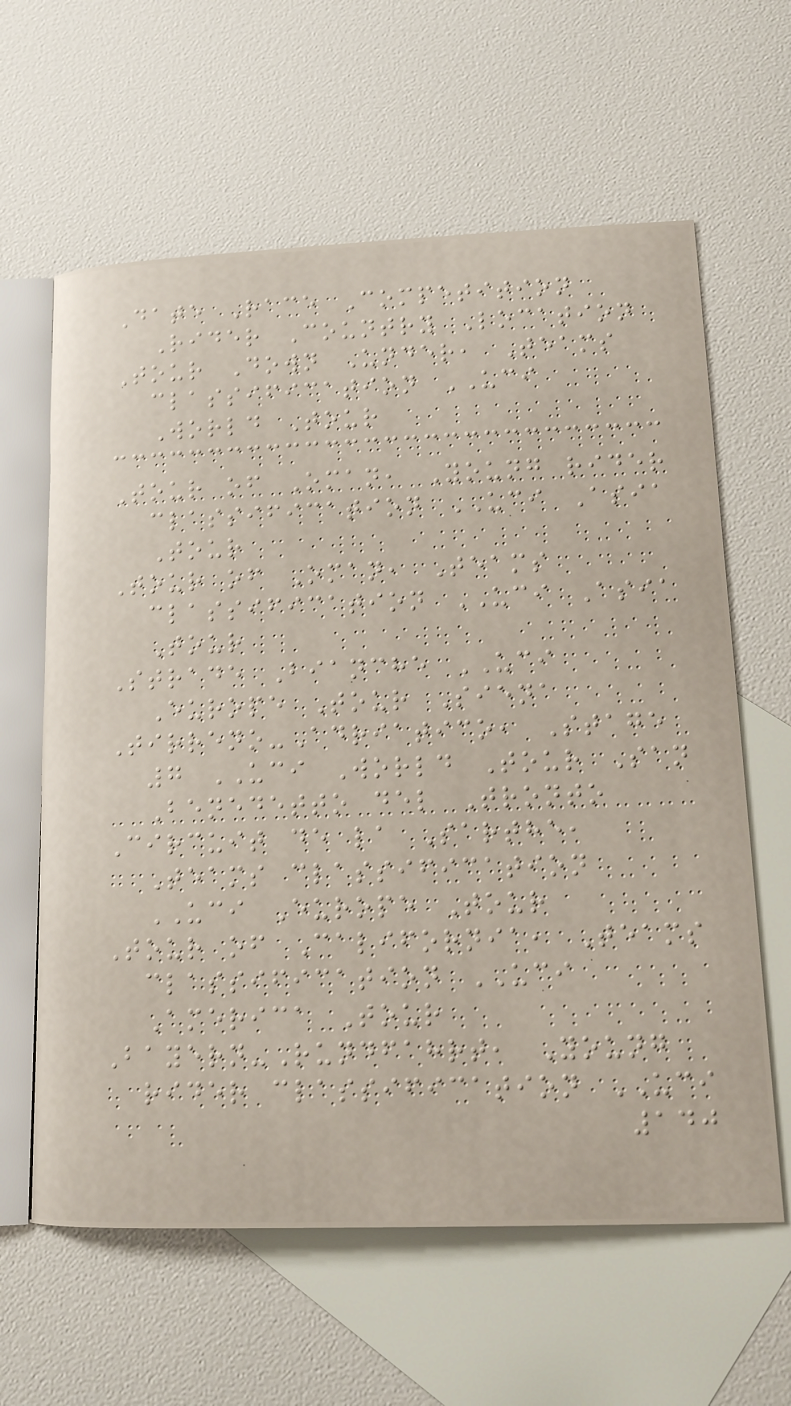Date Race Competition
Rider Country Location
Tour Down Under, Teams
classification UCI
World Tour
Tour of Oman, Young rider
classification UCI Asia
Tour
Tour of Oman, Teams
classification UCI Asia
Tour
Strade Bianche UCI
Europe Tour Siena
Tirreno-Adriatico, Stage
7 UCI World Tour San
Benedetto del Tronto
Circuit de la Sarthe,
Teams classification
UCI Europe Tour
Tour of California, Teams
classification UCI
America Tour
Bayern-Rundfahrt, Young
rider classification UCI
140
